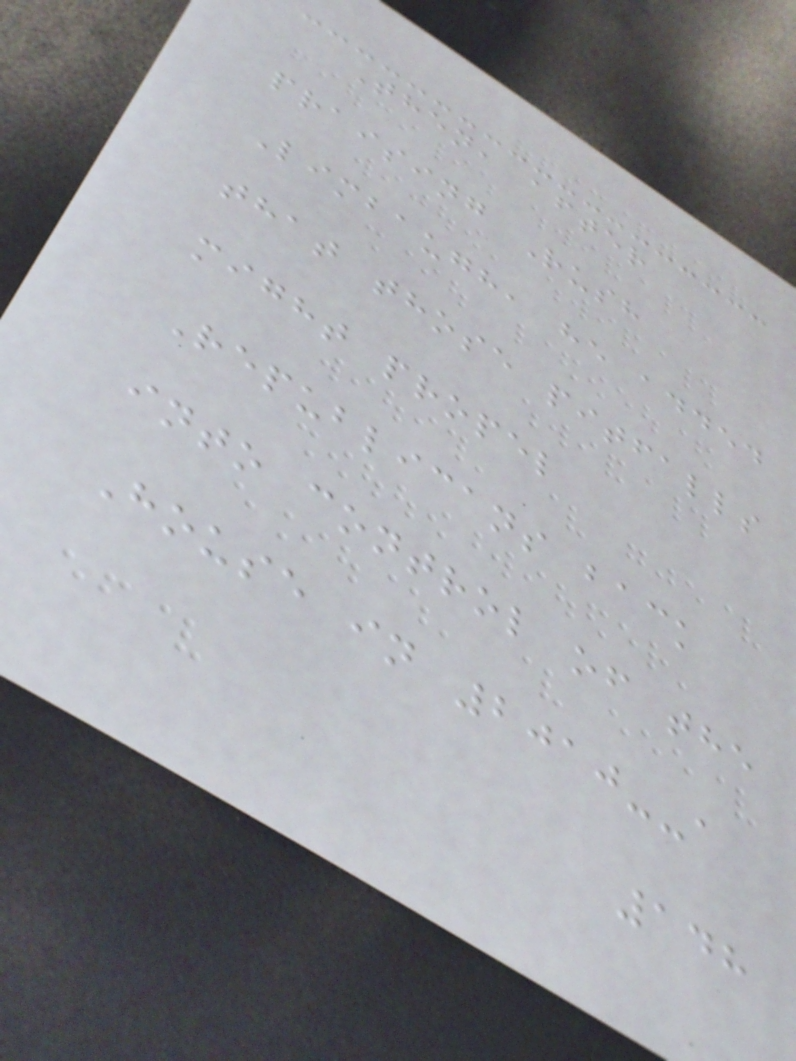Then, after
praising Rush
Limbaugh, he added
that those pitfalls
might propel
Republicans back
into control of the
House in 2010--a
148
